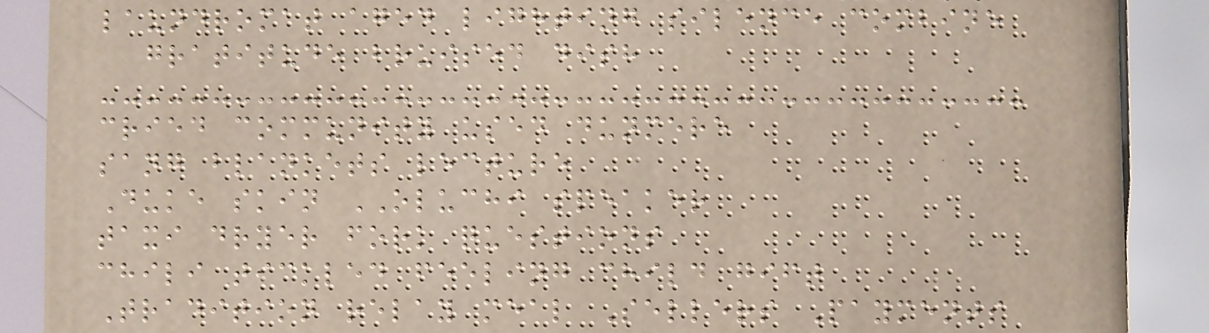laundromat aged lighting silence combine
gratitude bruised dish
cried community used dunmere
sang blankets lecture
Duke skin OLUCHI speaker
taxi dryer fork questions
chili tickled feeling child gift
Tradition relay meal Sellers Payments
